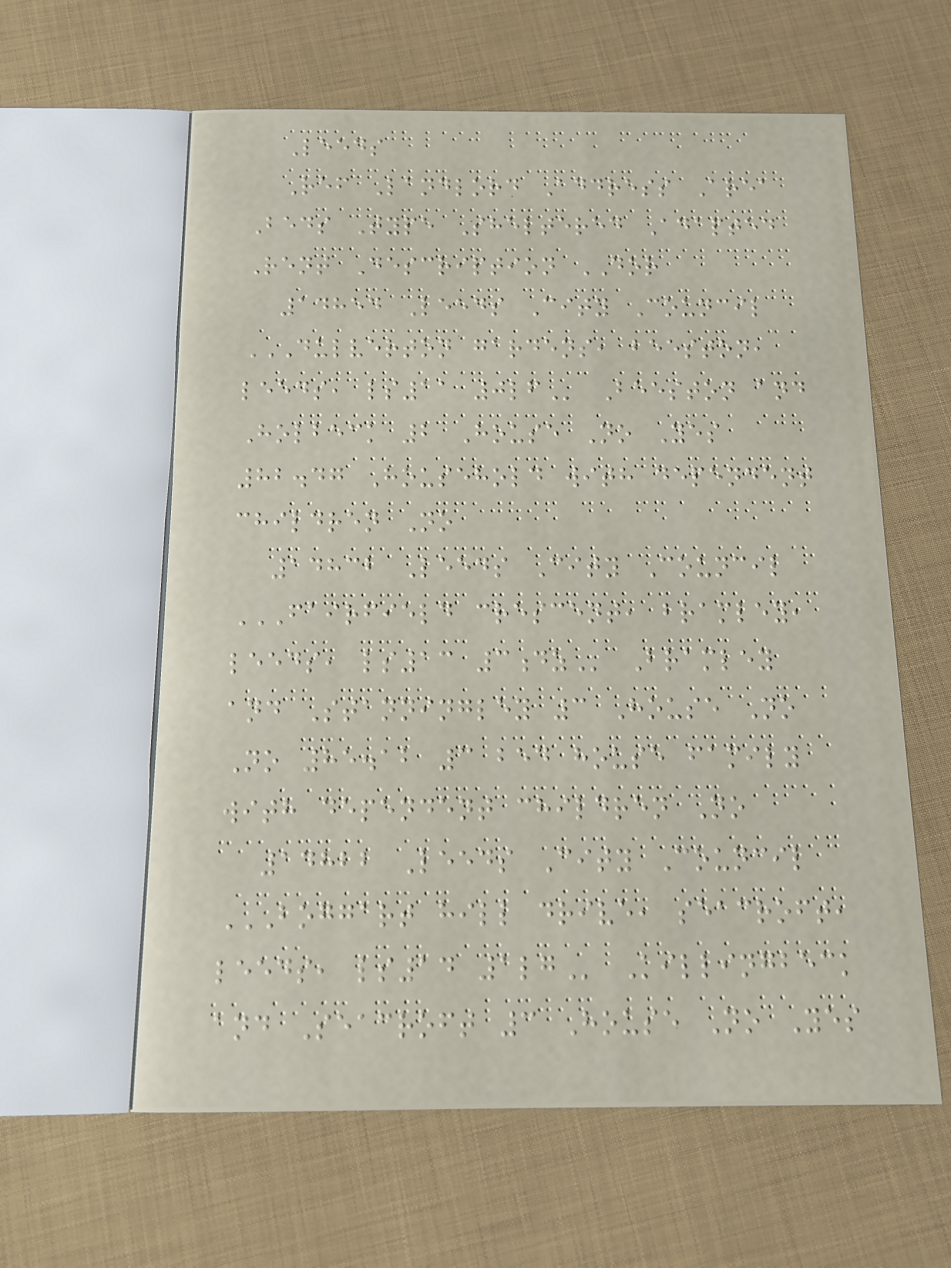Leeds
Ref Landlord Address Area
Beds Type Sheltered Adapted
Rent Description DOR
14854 Leeds City Council
DULVERTON GARDENS, BEESTON,
LEEDS, LS11 0LF Beeston and
Holbeck 2 House No Yes
82.47 Household with dependent
children No
14832 Leeds City Council
FAIRFIELD CRESCENT, BRAMLEY,
LEEDS, LS13 3DZ Bramley
and Stanningley 3 House No
No 85.12 3 bed house family
with dependent children No
14822 Leeds City Council
BOGGART HILL DRIVE, SEACROFT,
LEEDS, LS14 1LG Killingbeck
and Seacroft 3 House No Yes
